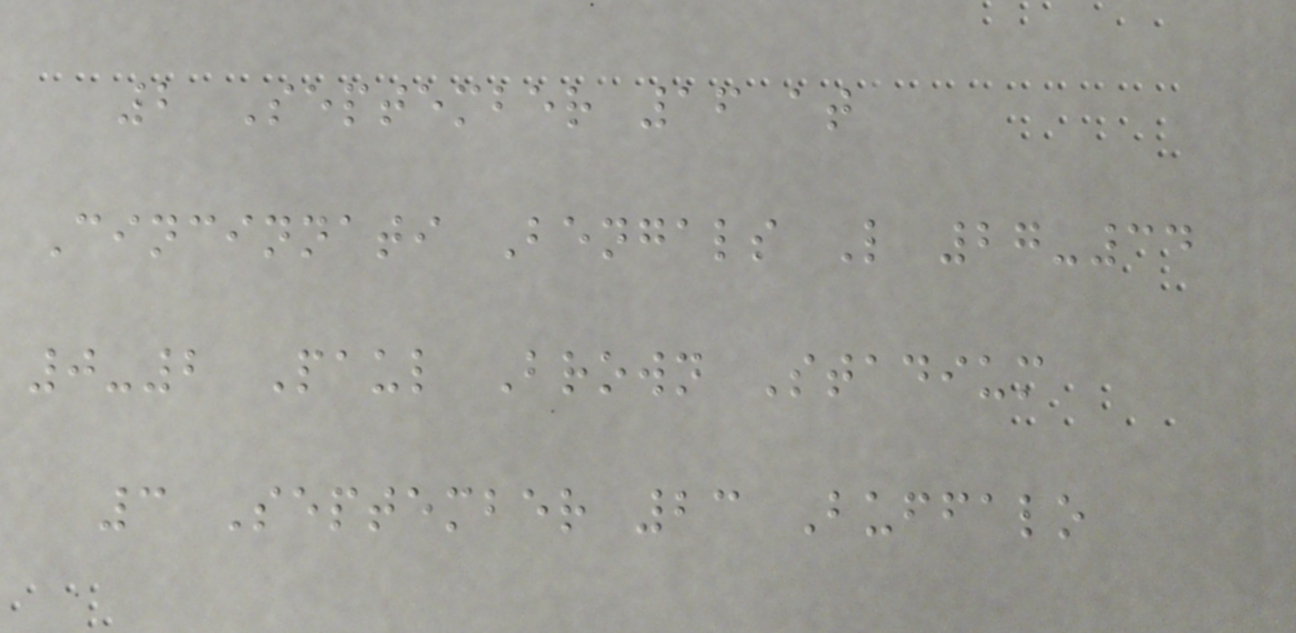2 September 16 at
Cincinnati Bengals L 27-34
0-2 Paul Brown Stadium
3 September 23 Buffalo
